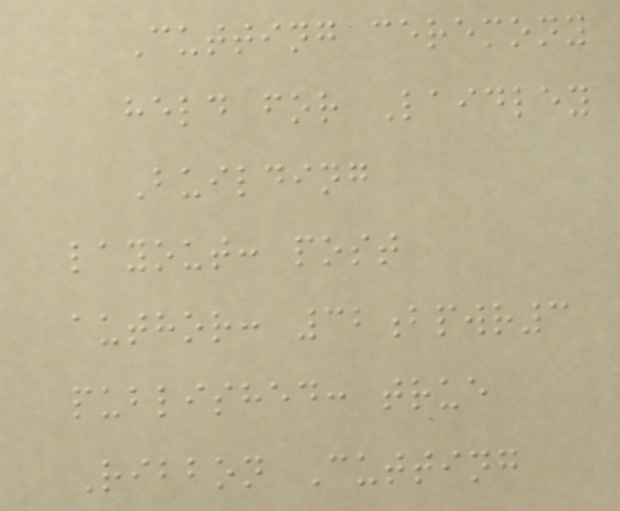Cutting ceremony
held for Laidley
Building
layout: post
author: 32bpwr3
published: true
Ribbon Cutting
